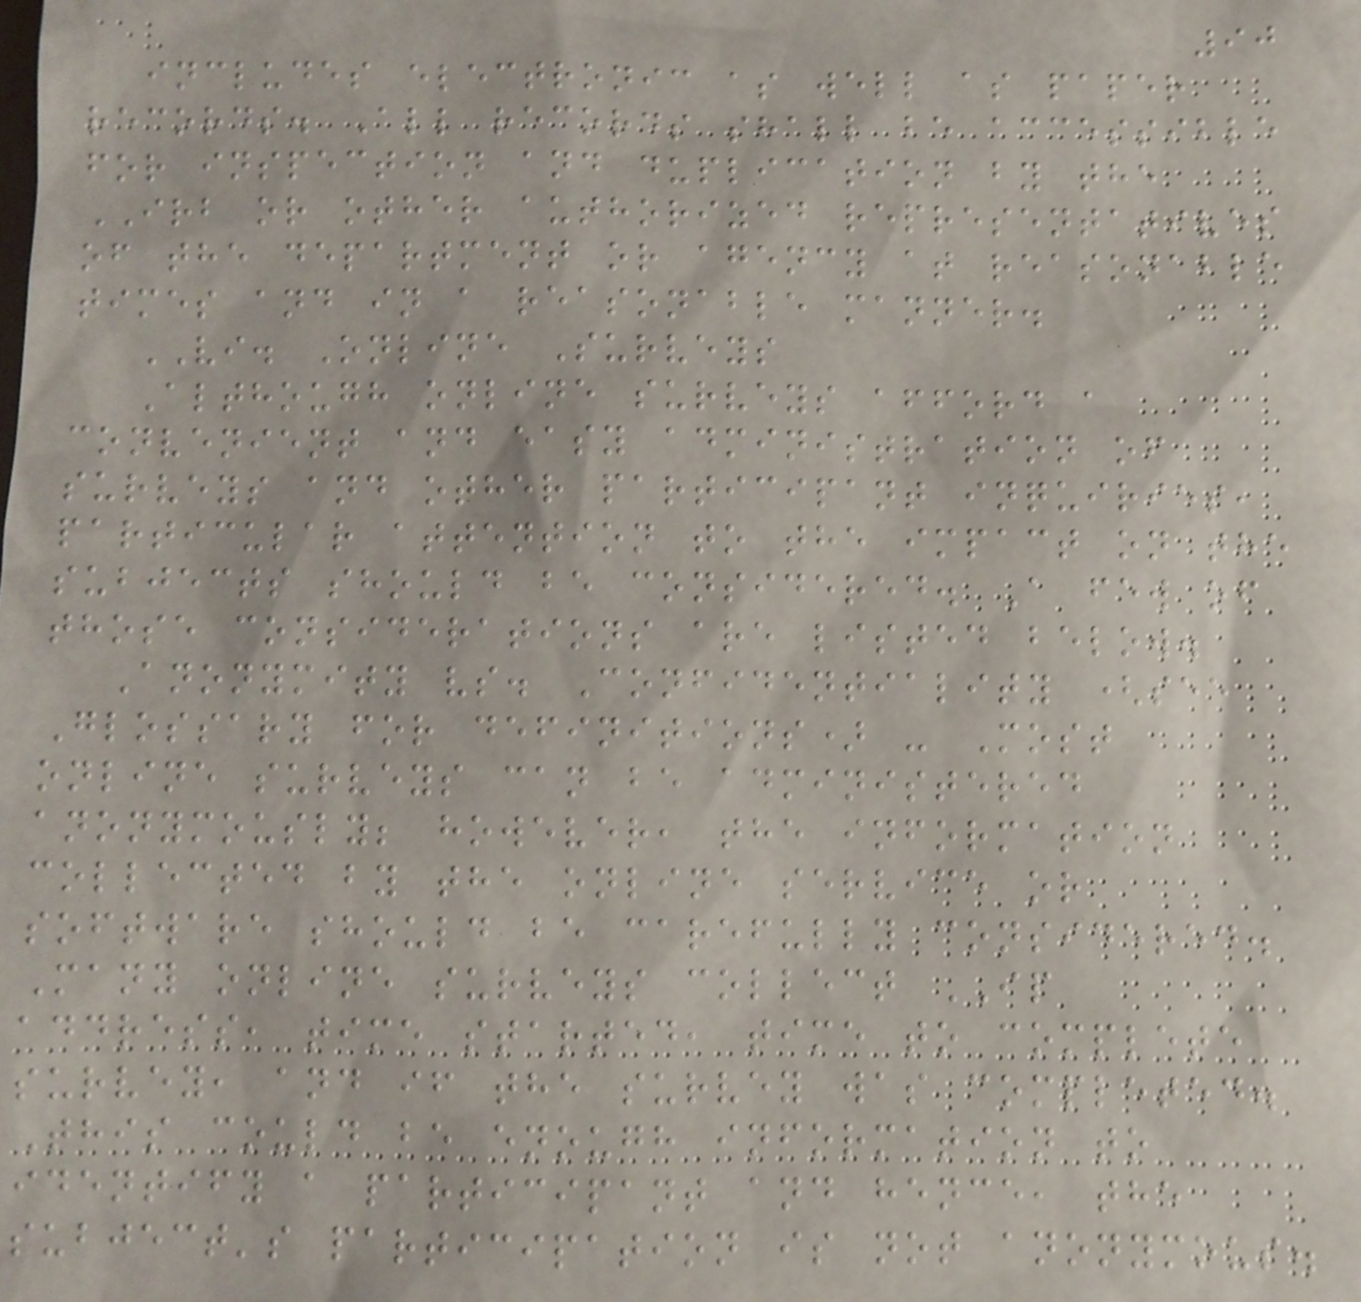90
includes electronic as well as paper
records. All records shall be accessible
for inspection and duplication by the
IRB or other authorized representatives
of the department or agency at reasonable
times and in a reasonable manner.
VI. Online Surveys
Although online surveys afford a
convenient and easy administration of
surveys and other participant inquiries,
particular attention to the impact on the
subjects should be considered. A few of
those considerations are listed below.
Anonymity vs. Confidentiality (see
Glossary for definitions) - Most
online surveys can be administered
anonymously; however, the information
collected by the online service or
software should be carefully considered.
Many online surveys collect IP
address, time started, time to complete
survey, and if the survey was completed.
This could be enough information to
identify a participant and hence, the
subject's participation is not anonymous.
